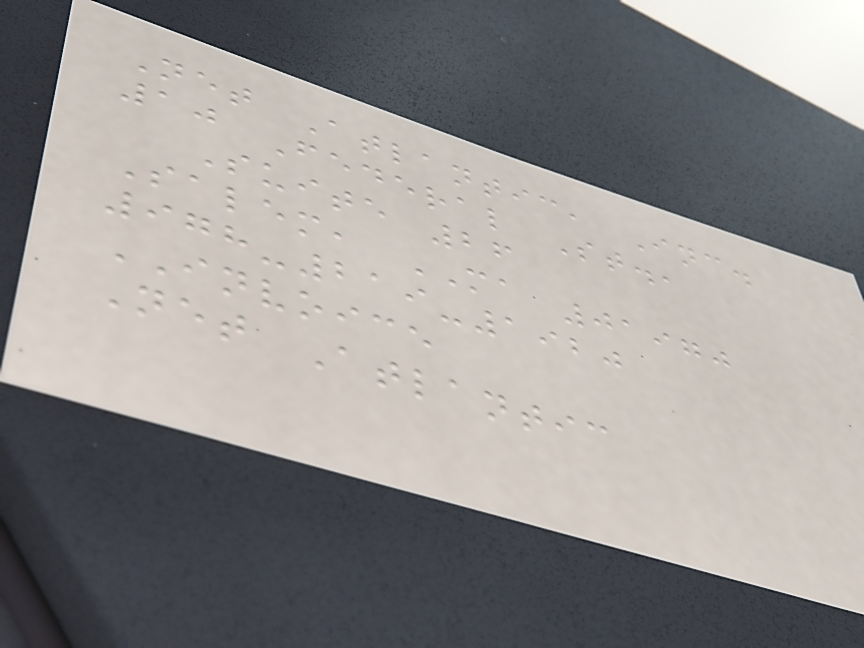Net Atlantic, Inc.
10 Federal St.,
Suite 26
Salem, MA 01970
978-219-1920
INVOICE
Net Atlantic
